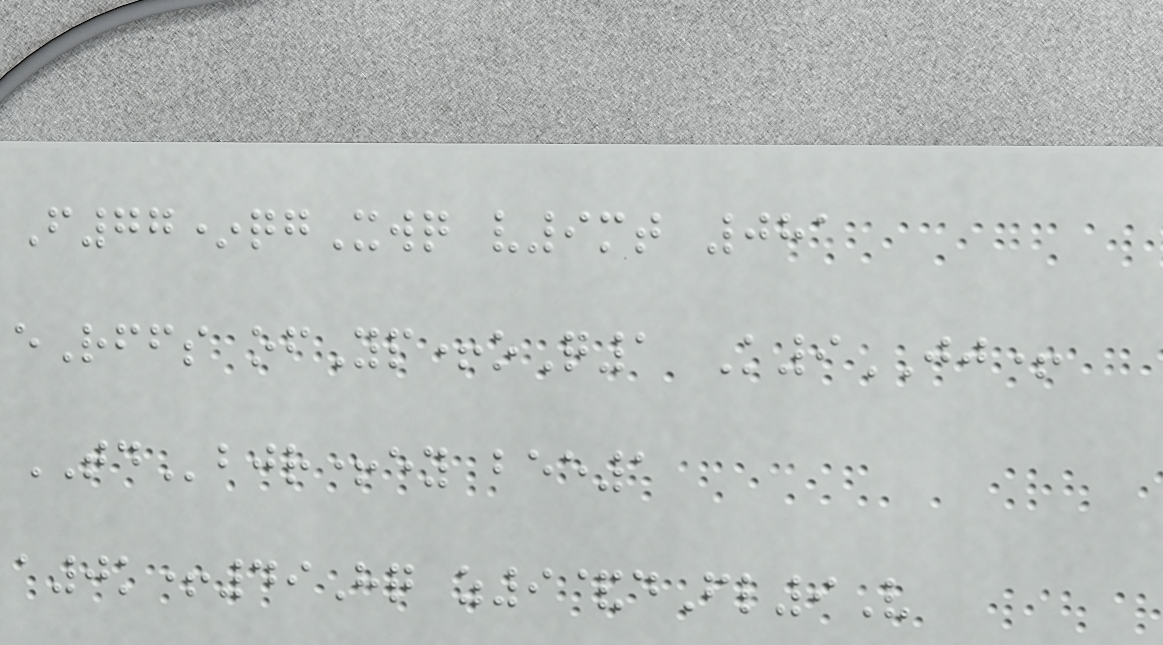F77*qgXwq v9mt 081
eRffs ofYp+oQ1 K9JJ+
TDbjr+ey bee1
a0k+49Hq z9&dFl9V
